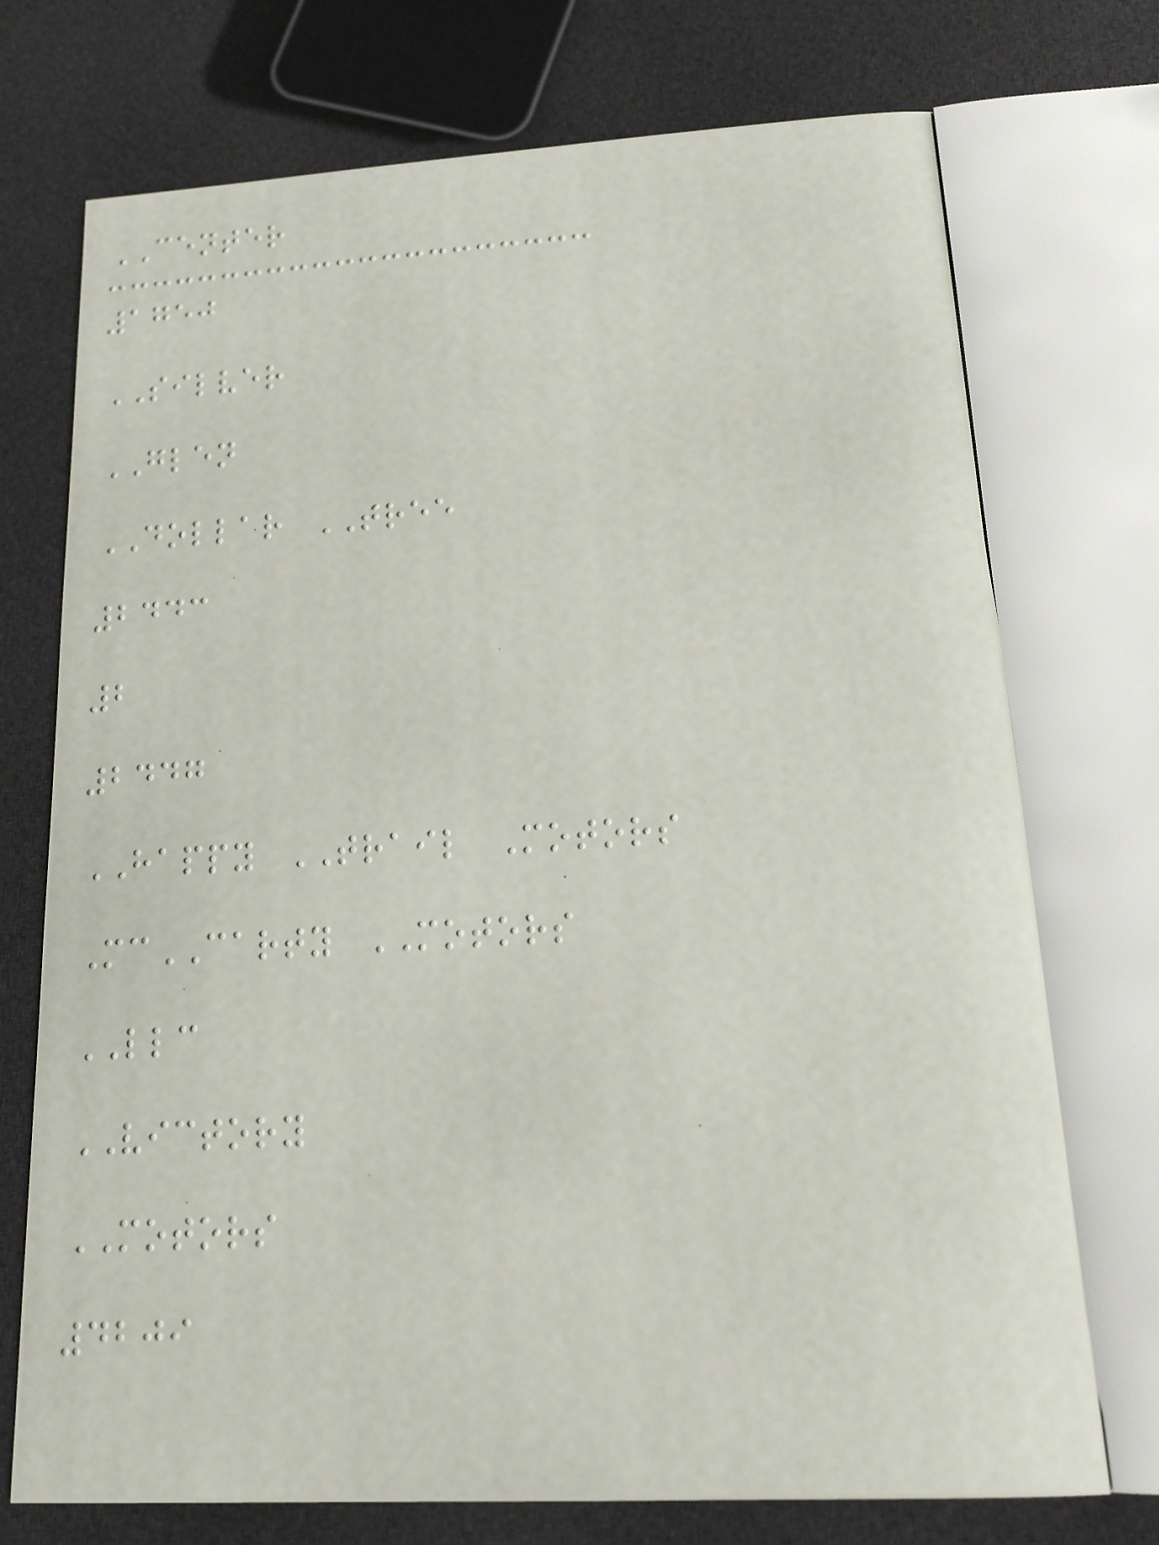CENTER
1750
SILVER
GLEN
DOLLAR TREE
2443
2
2447
HAPPY TRAIL Motors
McCARTY MOTORS
LLC
VICTORY
MOTORS
4209
